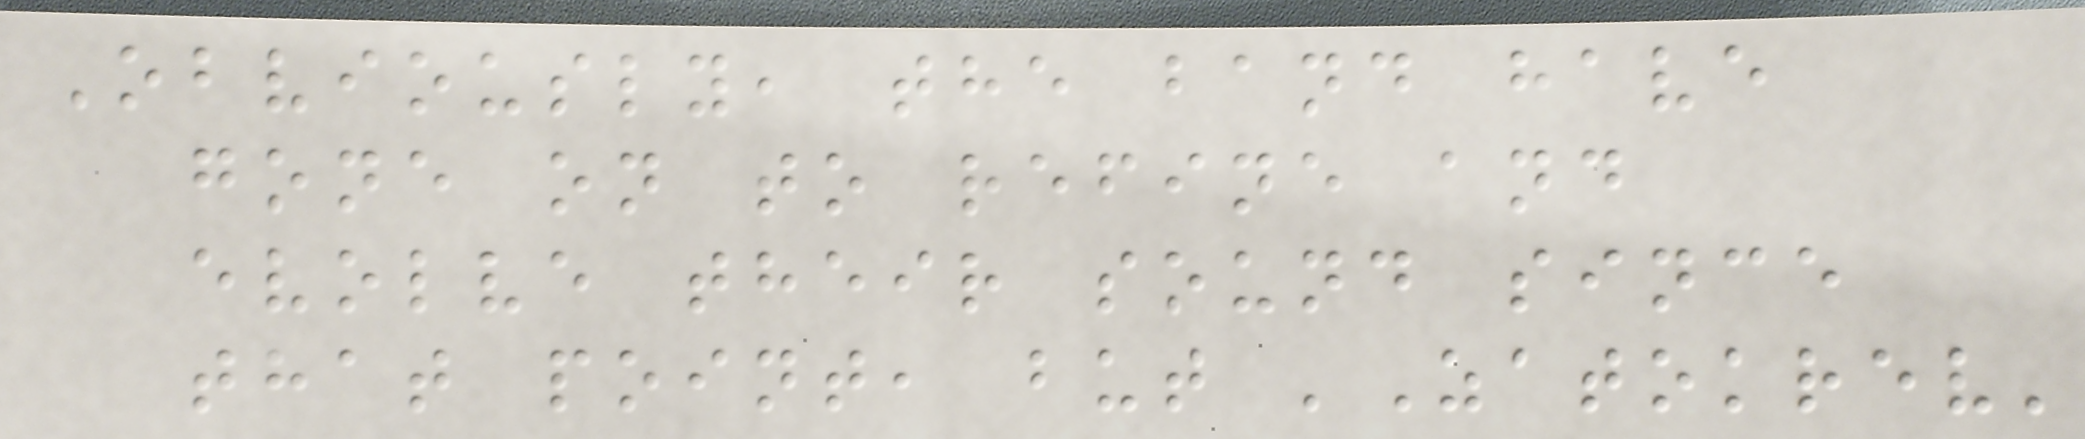Obviously, the band have
gone on to refine and
evolve their sound since
that point, but 'Zatokrev'
